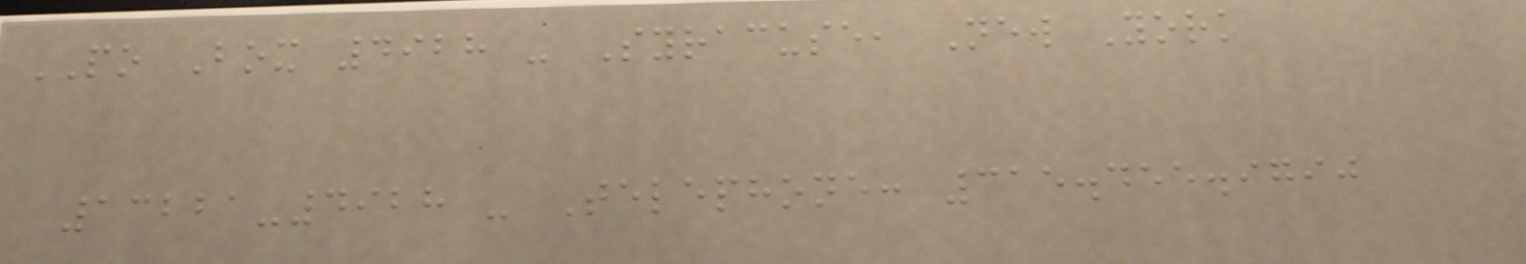PO Box 4928 - Syracuse, New York
13221-4928 - Telephone: 315.455.9790
